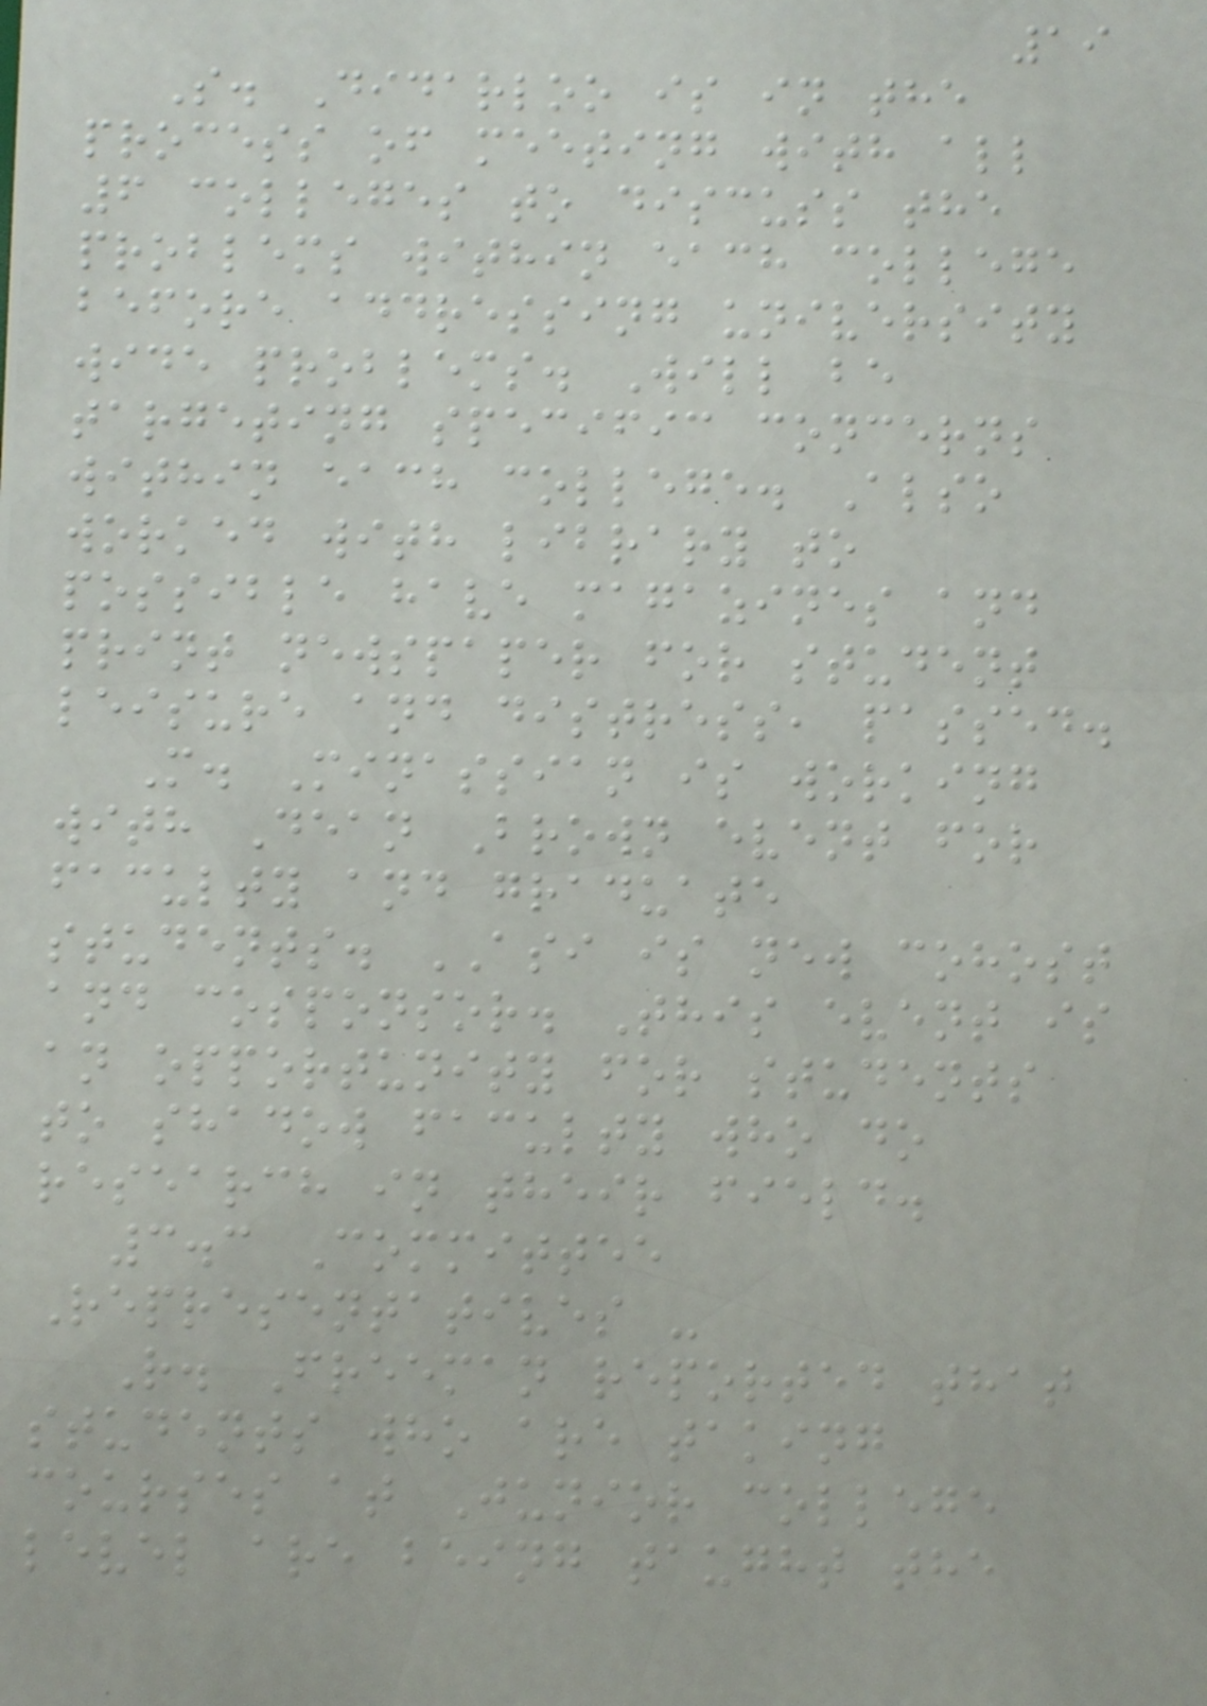19
S. Didarloo is in the
process of meeting with all
6 colleges to discuss the
problems within each college
before addressing university
wide problems. Will be
targeting specific concerns
within each college. Also
worked with library to
possible have magazines and
print newspaper for student
leisure and distress, passed.
M. Minassian is working
with Dean Brown event for
faculty and graduate
students. ASI is new cohost
and cosponsor. This event is
an opportunity for students
to shadow faculty who do
research in their field.
3.3 Committee
Representatives -
R. Freeman reported that
students who are taking
courses at Junior college
level are being taught the
